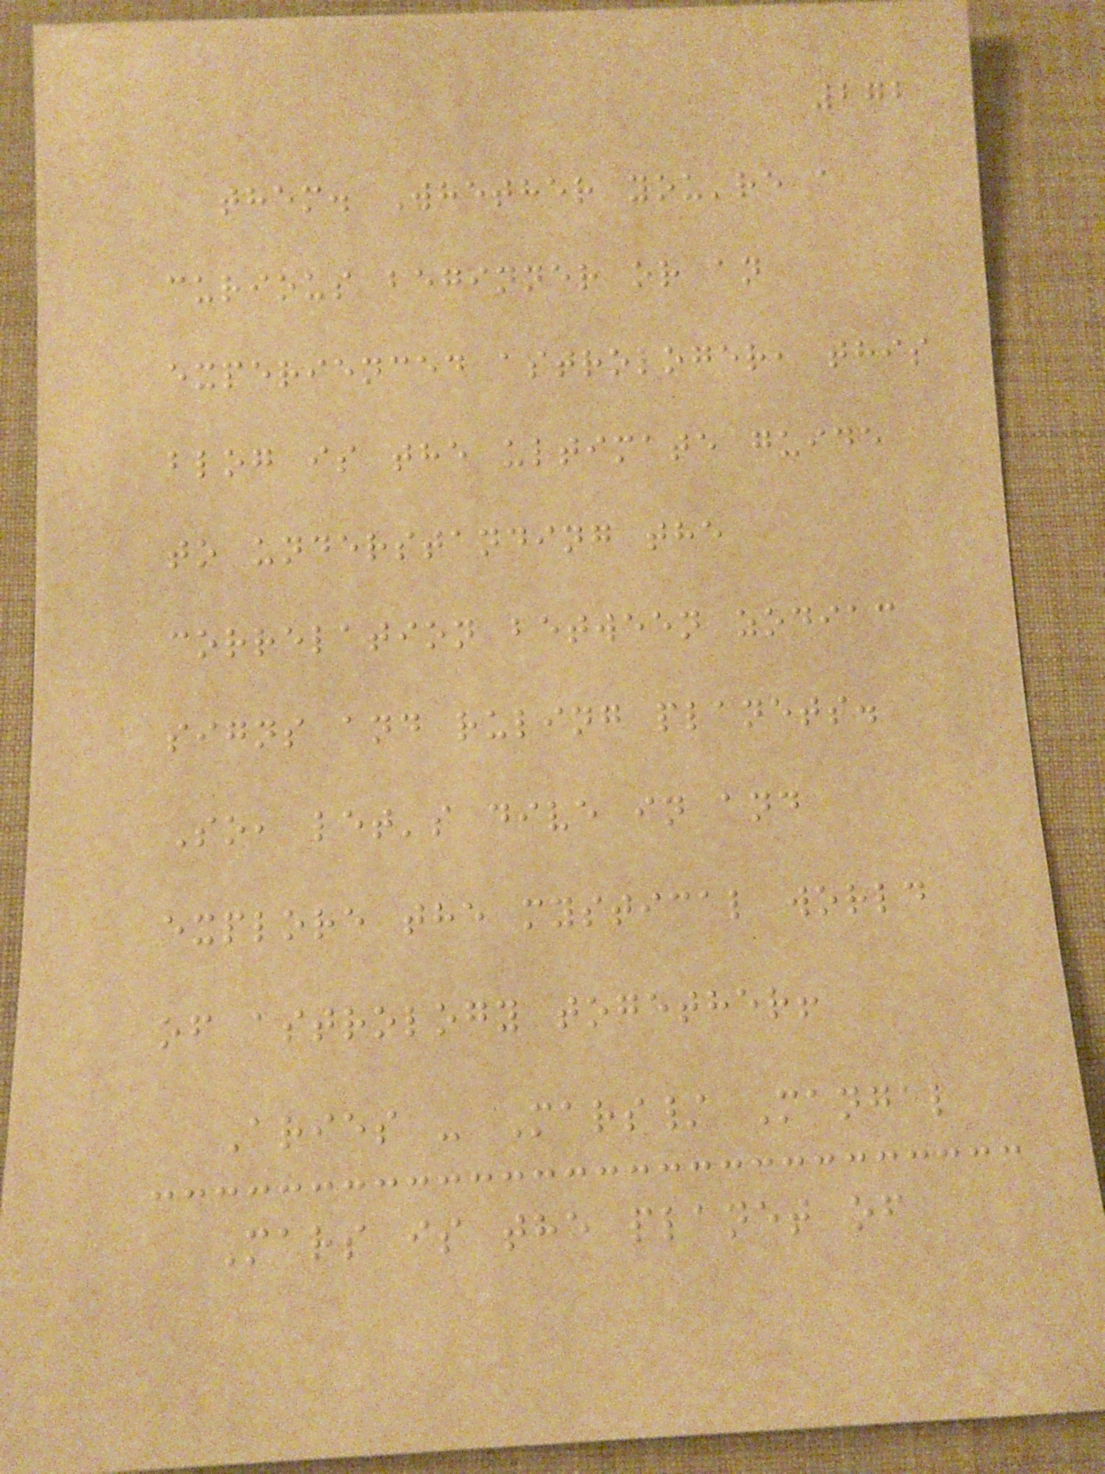272
them. Whether you're a
curious beginner or an
experienced astrologer, this
blog is the ultimate guide
to understanding the
correlation between zodiac
signs and ruling planets.
So, let's dive in and
explore the mystical world
of astrology together!
Aries - Mars/ Mangal
Mars is the planet of
